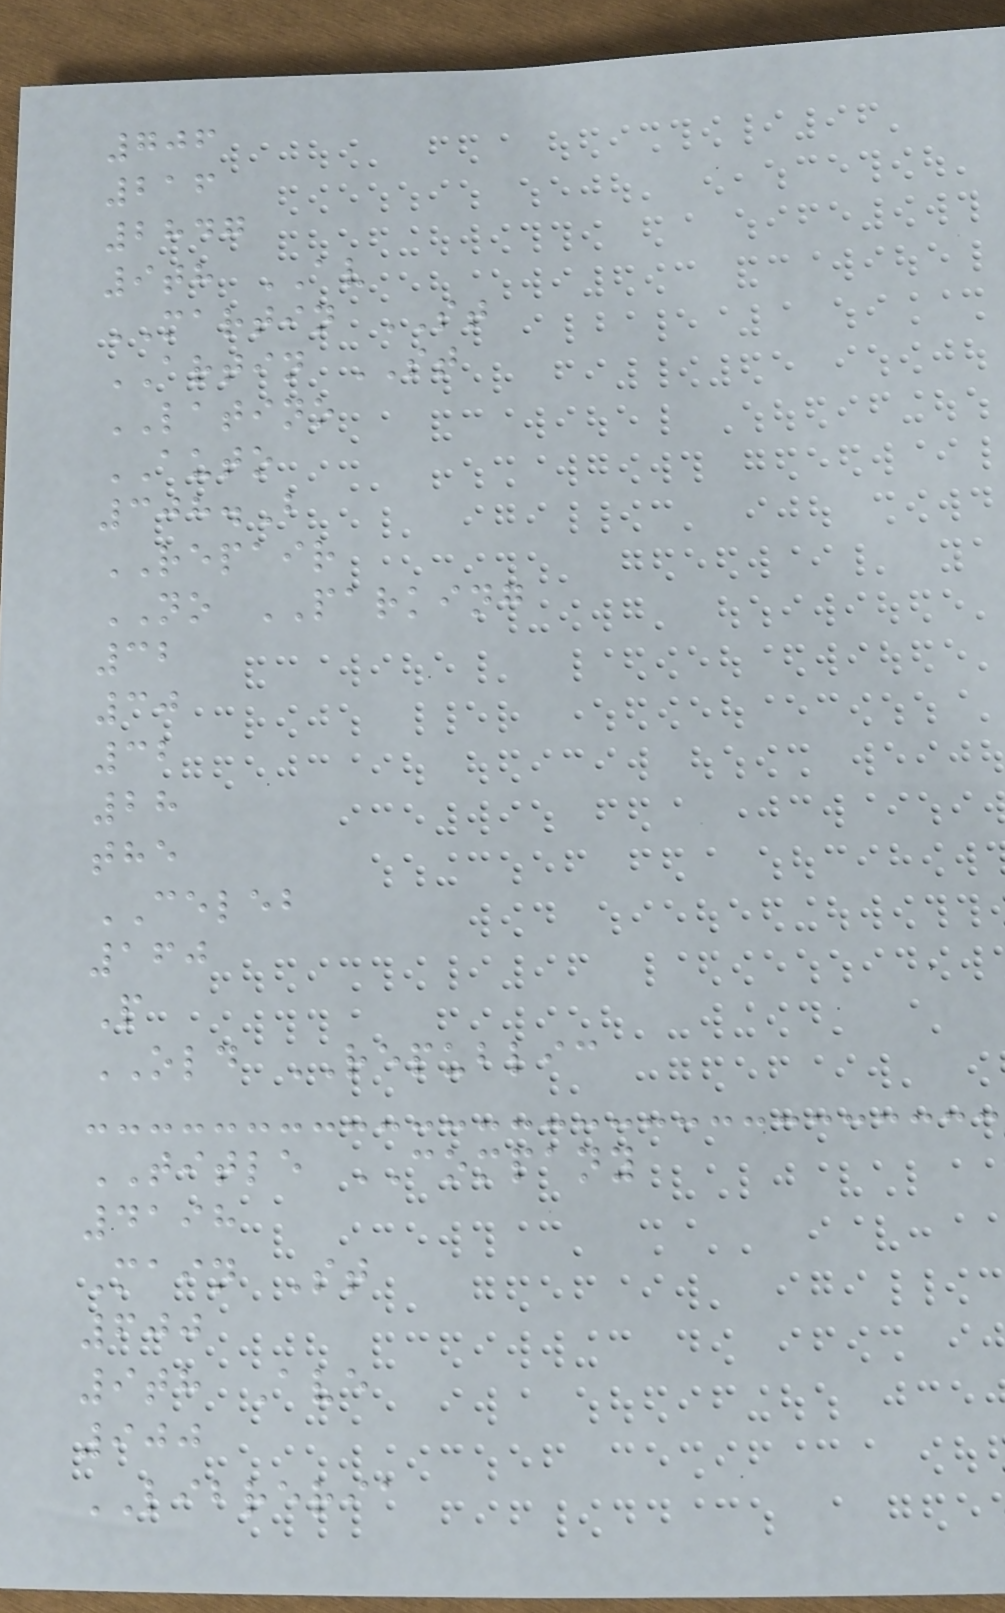706
216
2847
9th AV
MARTIN ST
ARTIN ST
LATINO
AUTO
308.B
REPAIR
NO PARKING
32
30
32
28
the
CELEB
160
P
OLD REPUBLIC
TITLE COMPANY
4198
Main St
600
9th Ave
900
LIBRERIA
